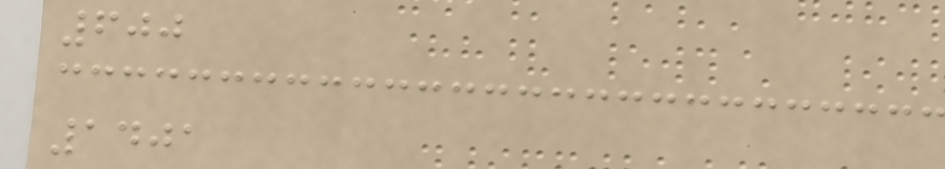600
1401
